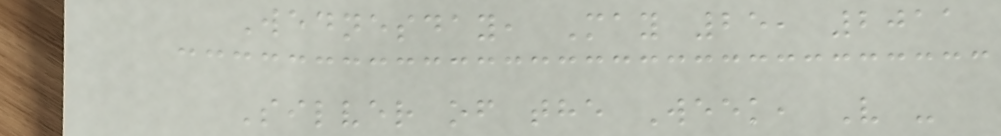Wednesday, May 25, 2011
Silver of the Week, V -
